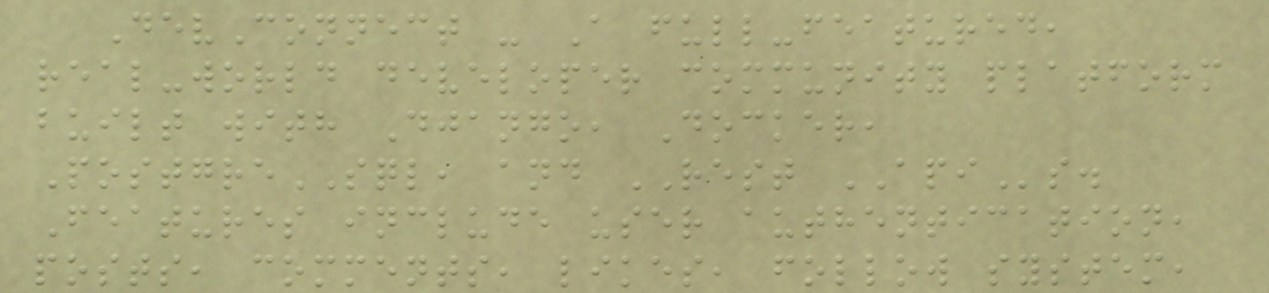DevConnect - A full-featured,
real-world developer community platform
built with Django, Docker,
PostgreSQL, and REST APIs.
Features include user authentication,
posts, comments, likes, follow system,
